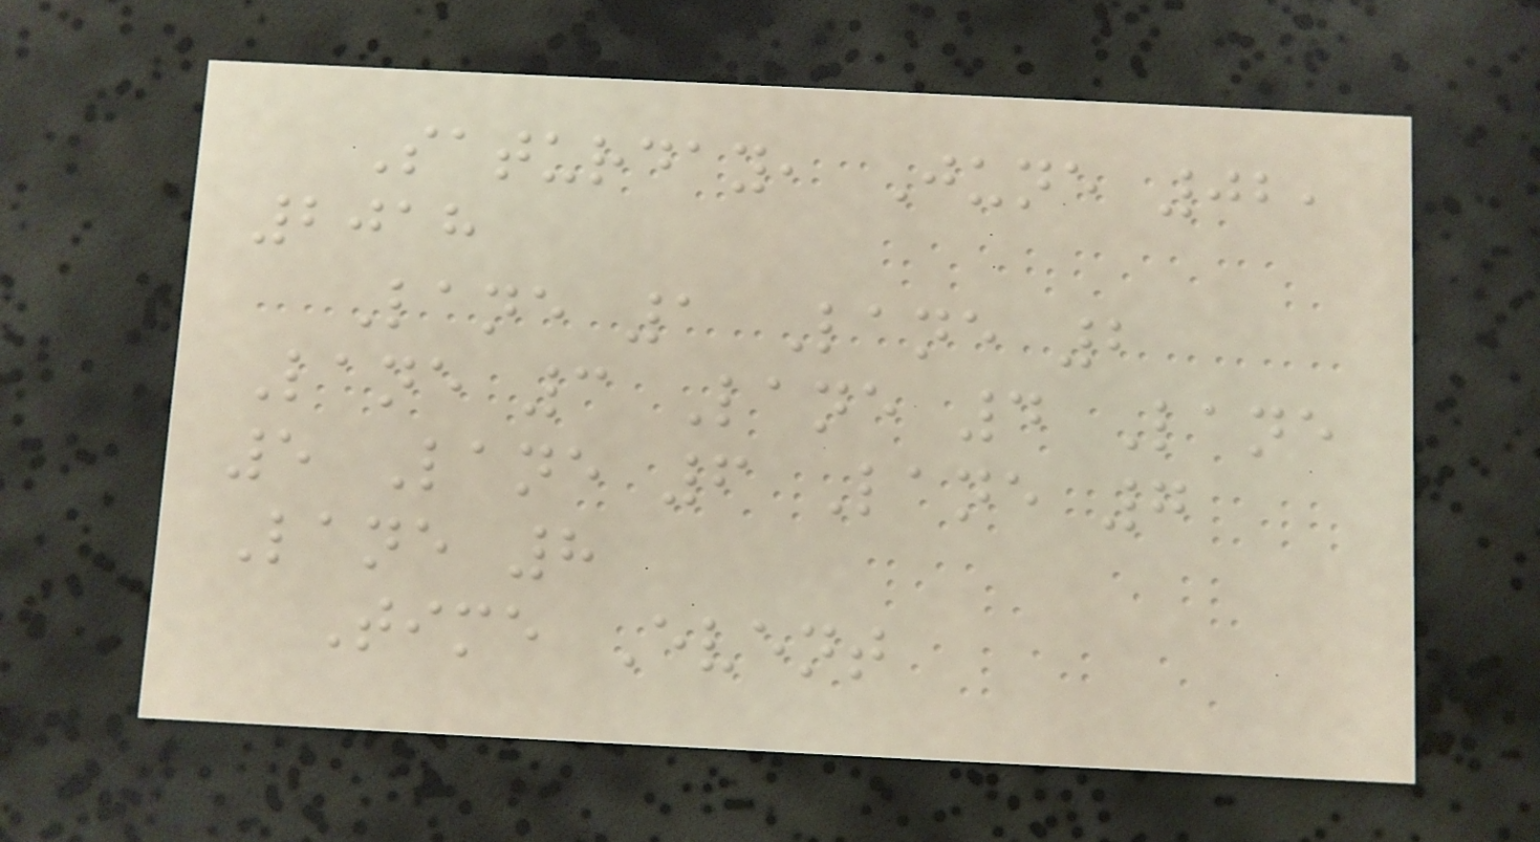Saturday, June 02,
2018
Lane 1 Lane 2
Lane 3 Lane 4 Lane
5 Lane 6 Lane 7
Lane 8
Time Event
